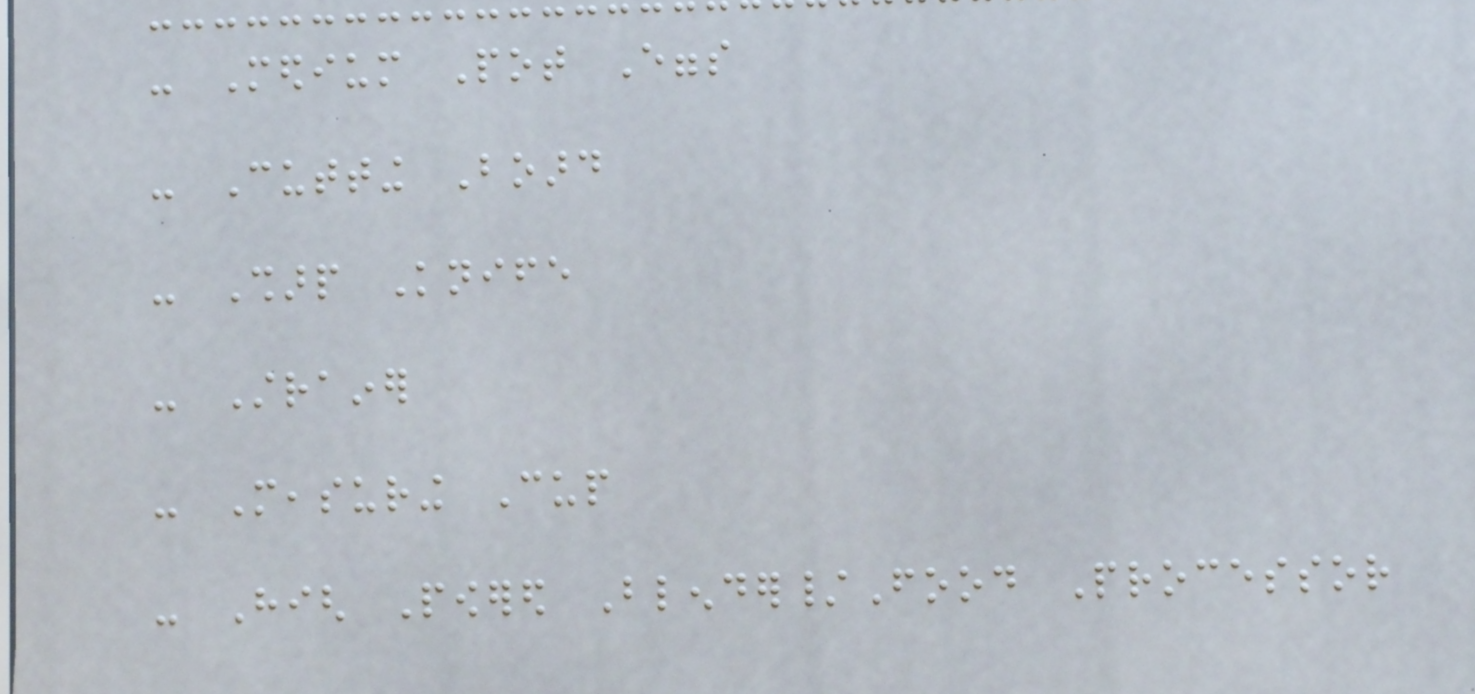- Medium Pot Eggs
- Cutting Board
- Sharp Knife
- Strainer
- Measuring Cup
- High Powered Blender/Food Processor
